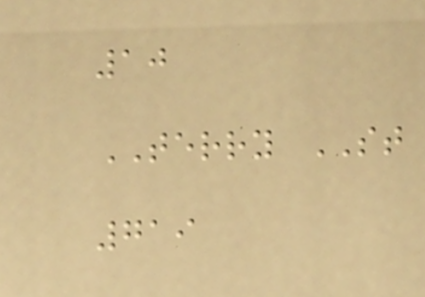10
TERRY ST
719
